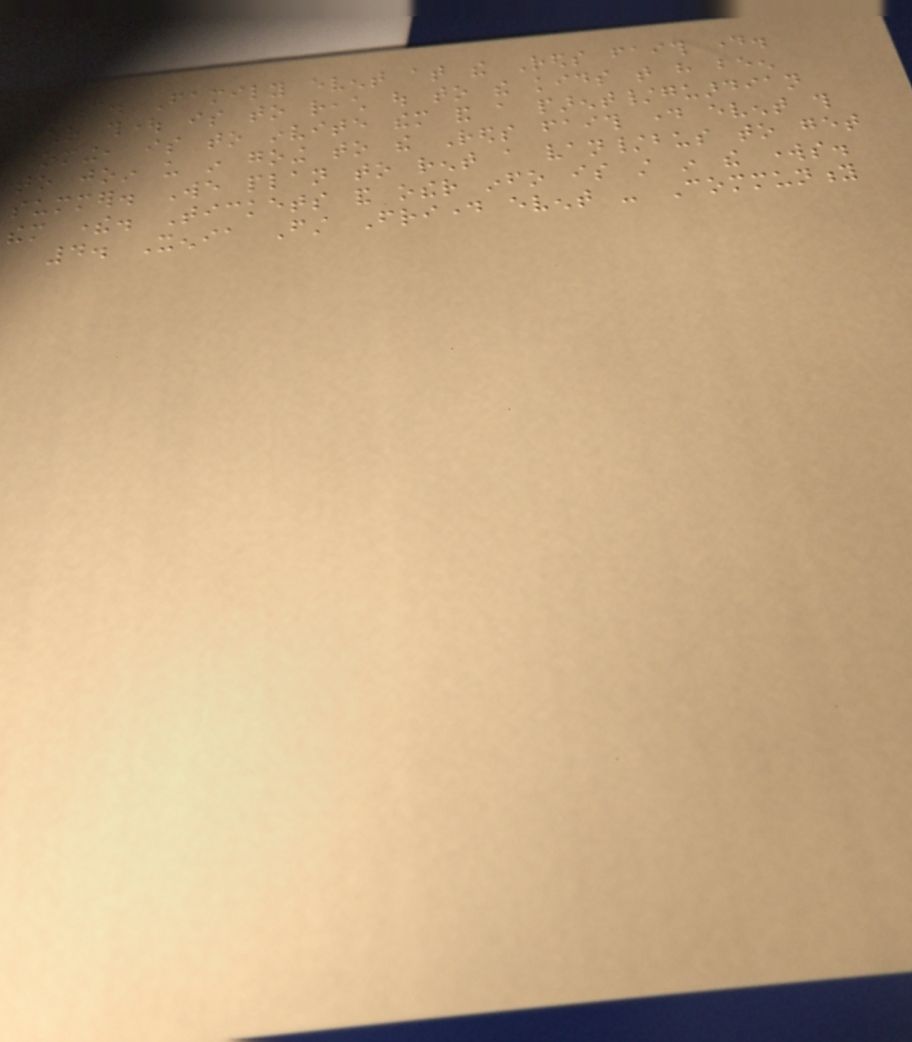3. Family event at the Reds faith day.
Our thought is to reach out to the kids that have been
coming, is to invite them and a parent/guardian
to join us in going to the Reds faith day event this
summer. We plan to rent a van/bus to get
them there. Tickets and other info is still in the works.
4. Xenia First Friday event - Community
